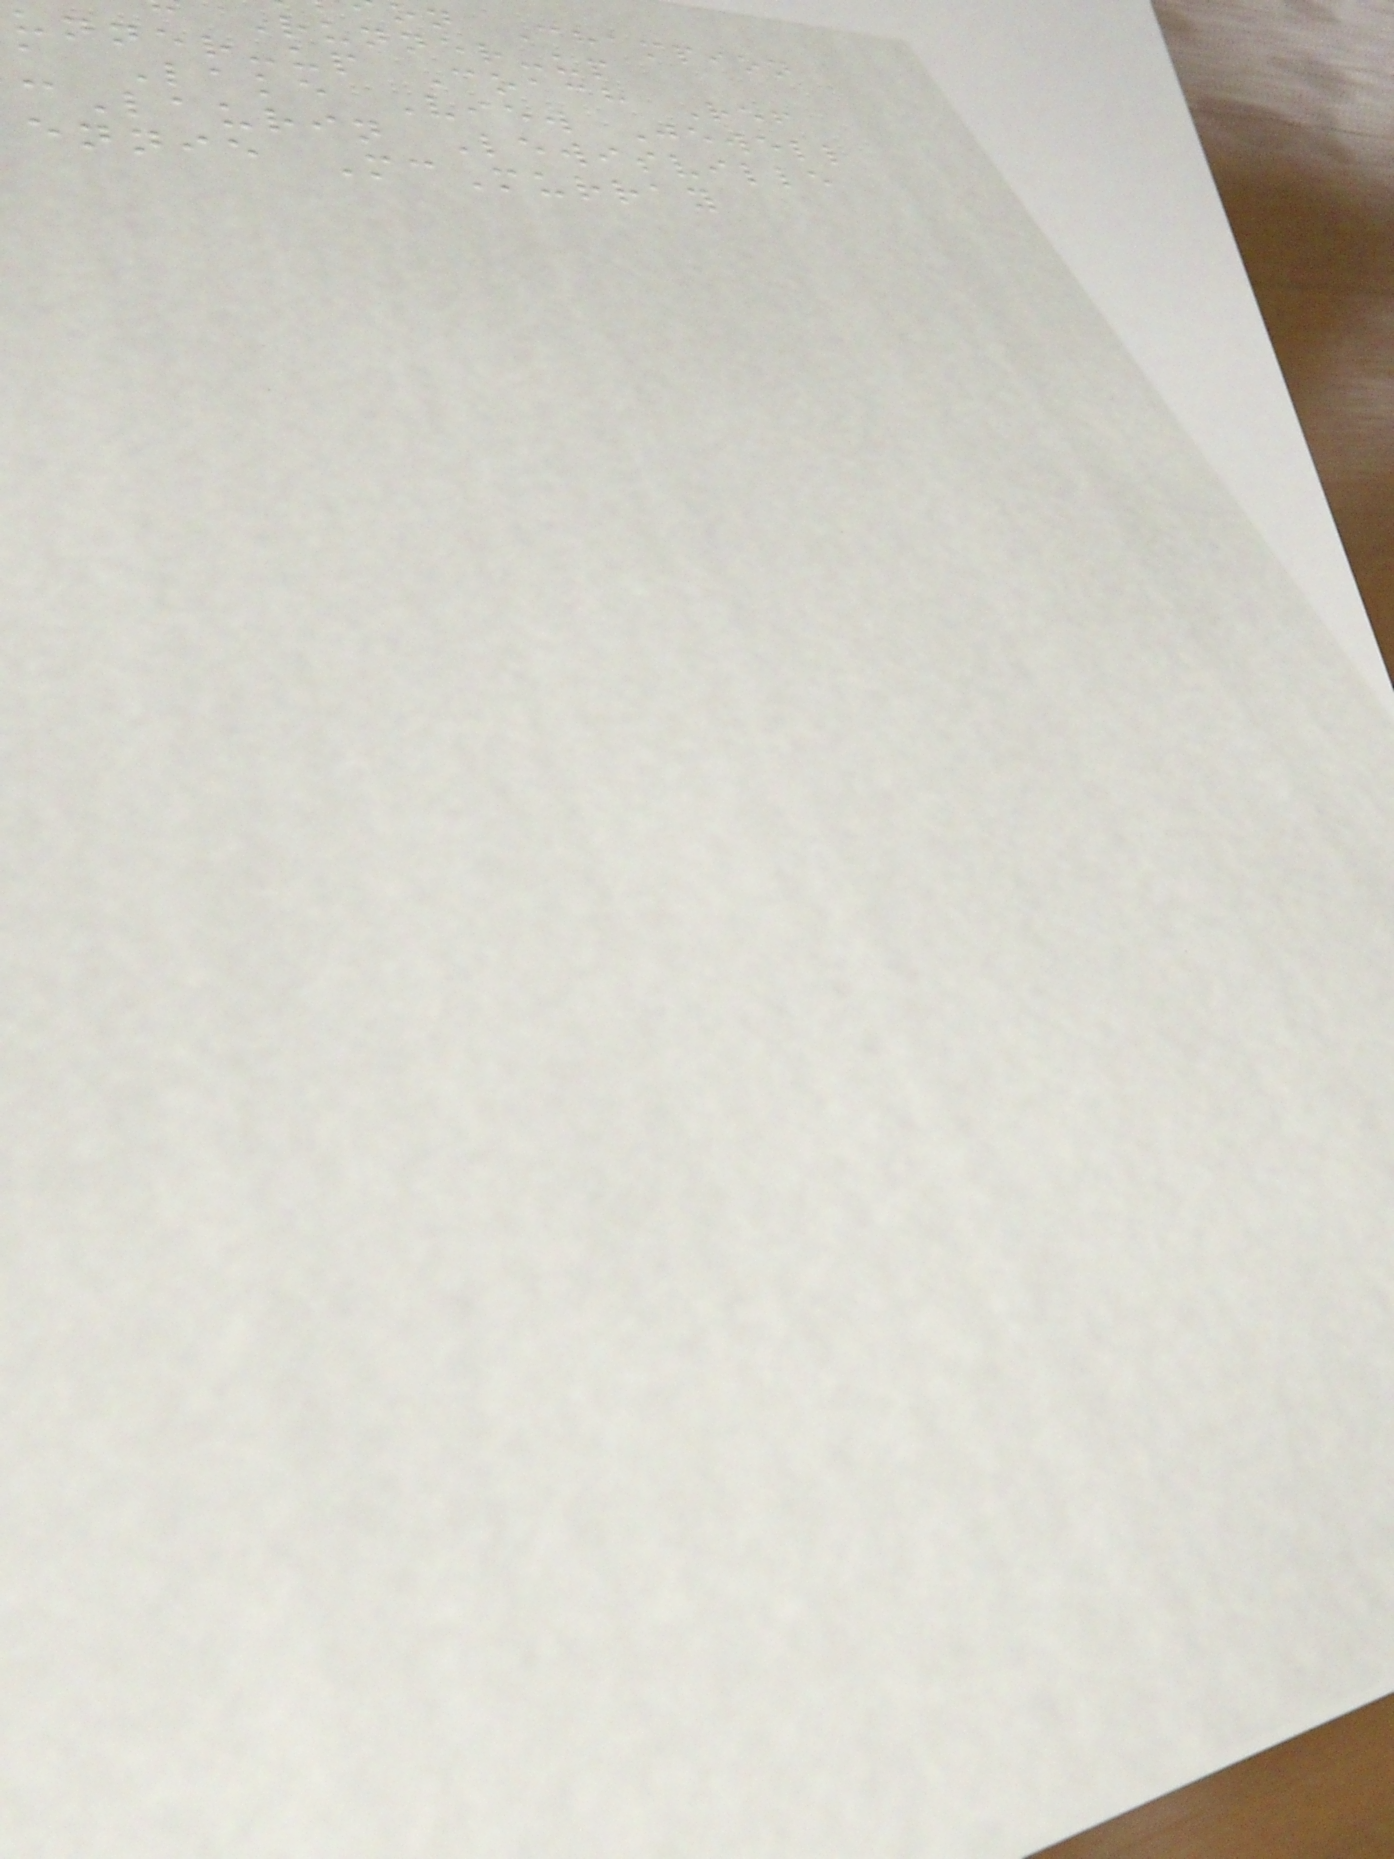n Champion
Runner-up
unner-up Coach Ref
a Lake View Jewell
cLaurin Lewisville
ennie McMurray
